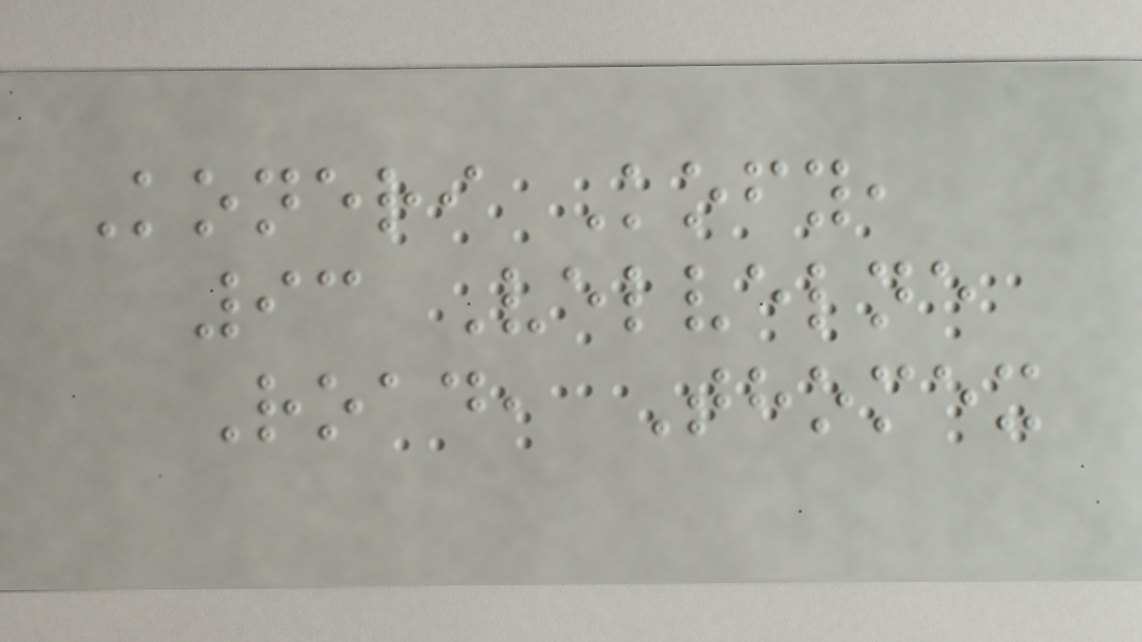Koneri Kofy,
93 Velvelne
Road, Thomex
